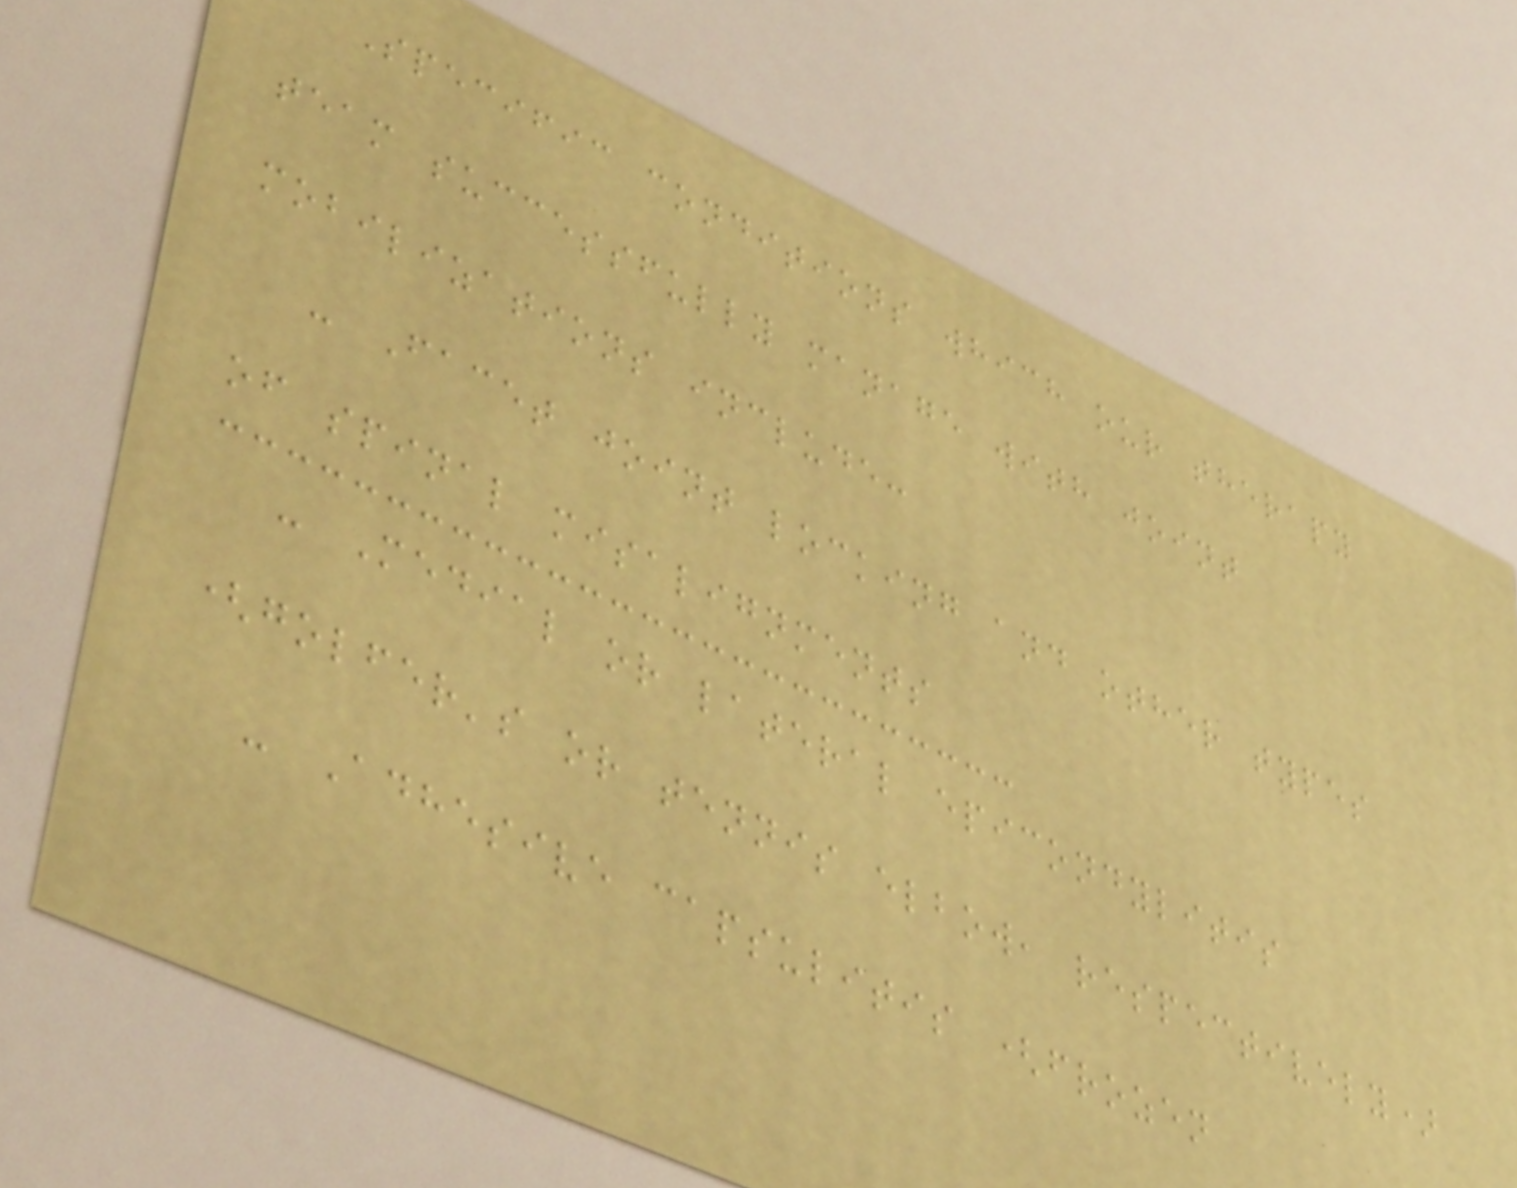Specific conditions which our therapy
team successfully manage with joint
mobilizations include:
- Facet joint locking and other types
of spinal misalignments
- Medial or lateral epicondylitis
(golfer's or tennis elbow, respectively)
- Adhesive capsulitis (frozen
